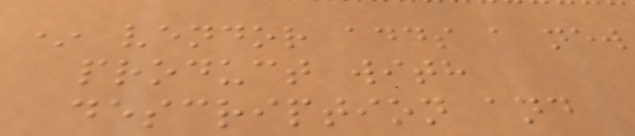* vendor adds a new
product with
description and
